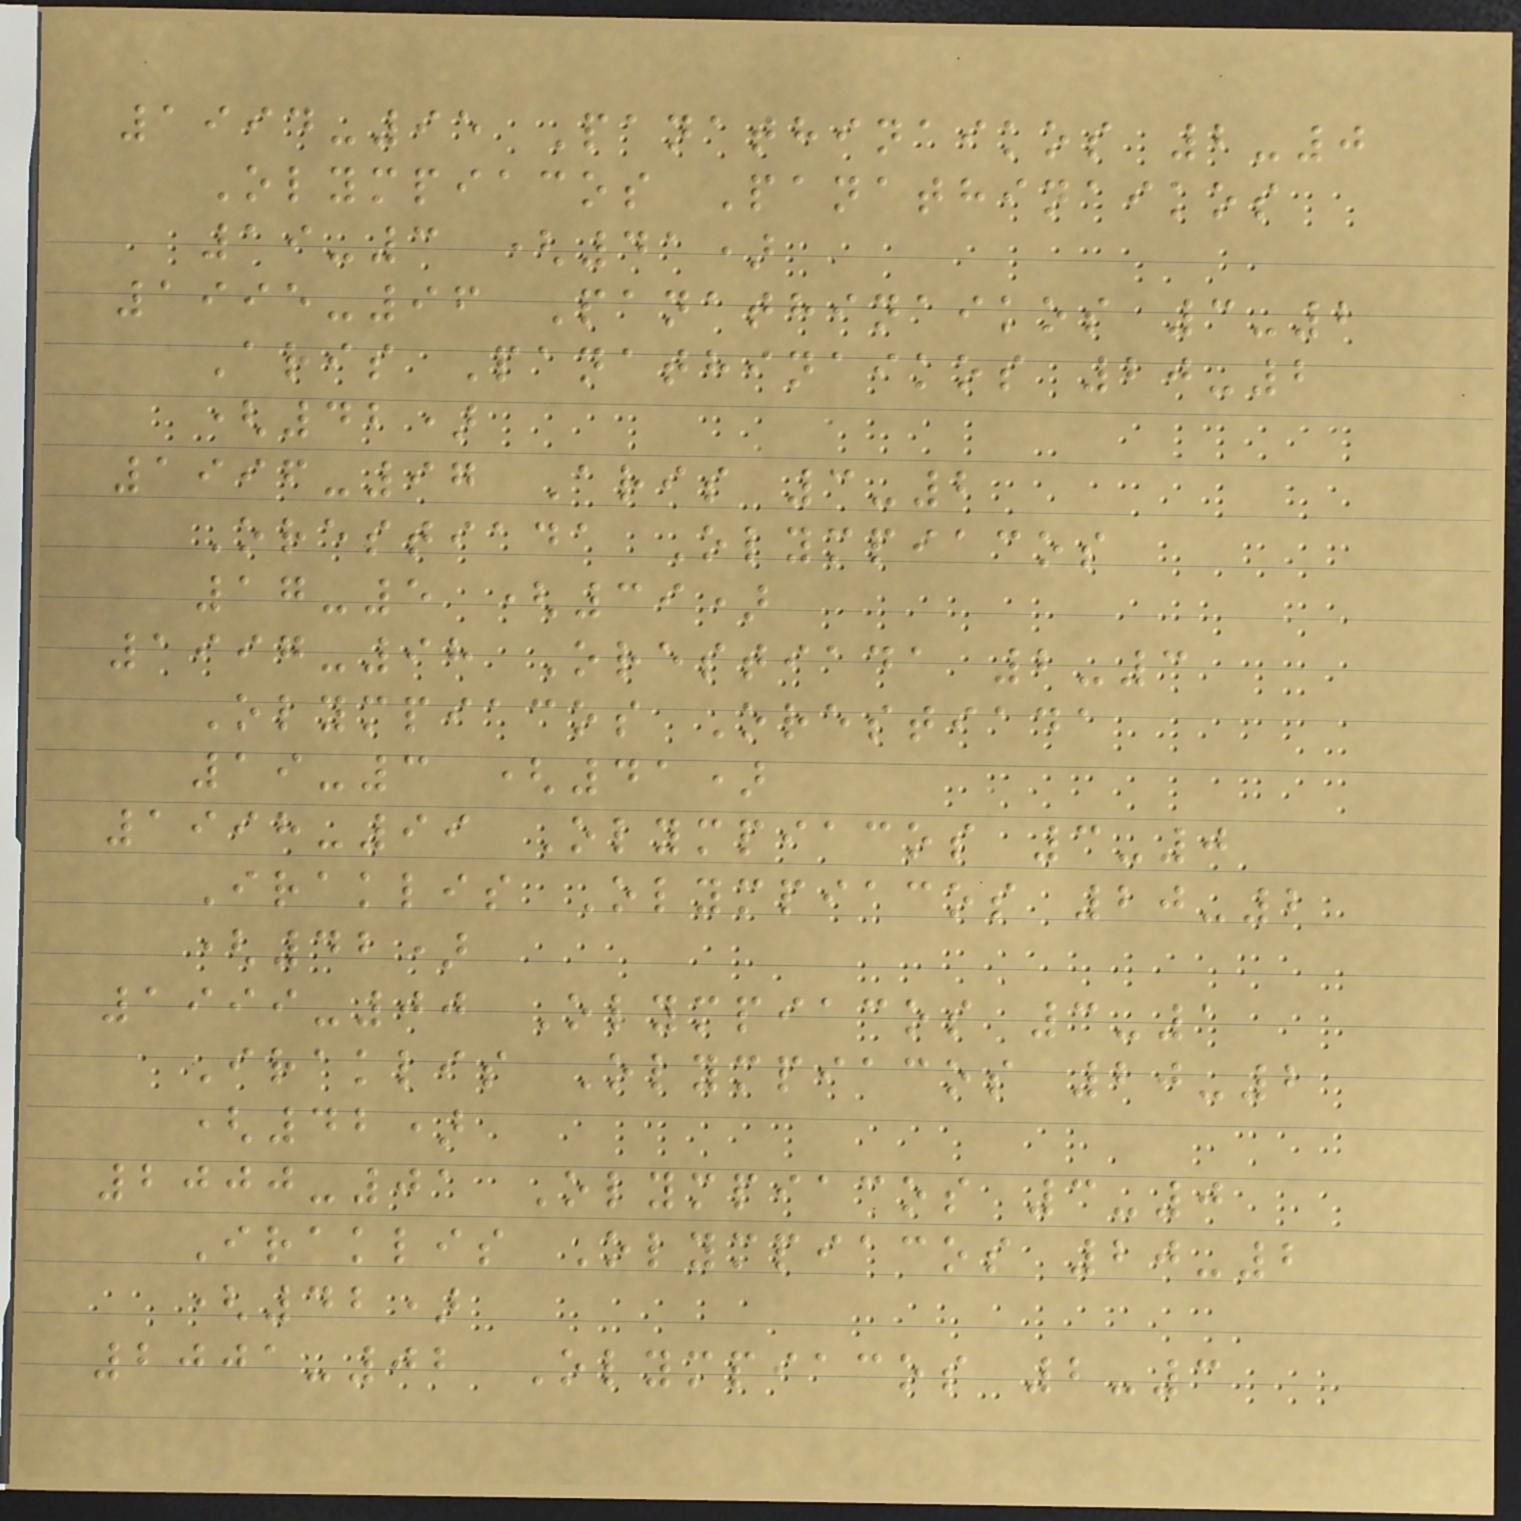1994-95 Panathinaikos 2-0
Olympiacos Panathinaikos
19-3 (41)
1995-96 Panathinaikos 3-2
Aris Panathinaikos 20-2
(42)
1996-97 Aris 3-2
Orestiada Olympiacos
17-5 (39)
1997-98 Orestiada 2-3
Olympiacos Orestiada
19-3 (41)
1998-99 Olympiacos 3-0
Iraklis Olympiacos 20-2
(42)
1999-00 Olympiacos 3-1
Iraklis Olympiacos 20-2
(42)
2000-01 Olympiacos 3-0
Iraklis Olympiacos 20-2
(42)
2001-02 Olympiacos 2-3
